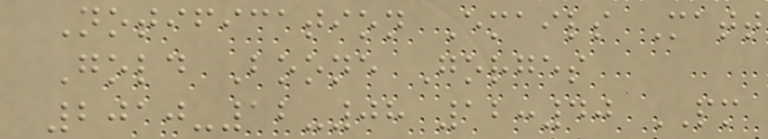Notification Emails Matt
Gold Boone Gorges
2010-12-08 12:40 PM
